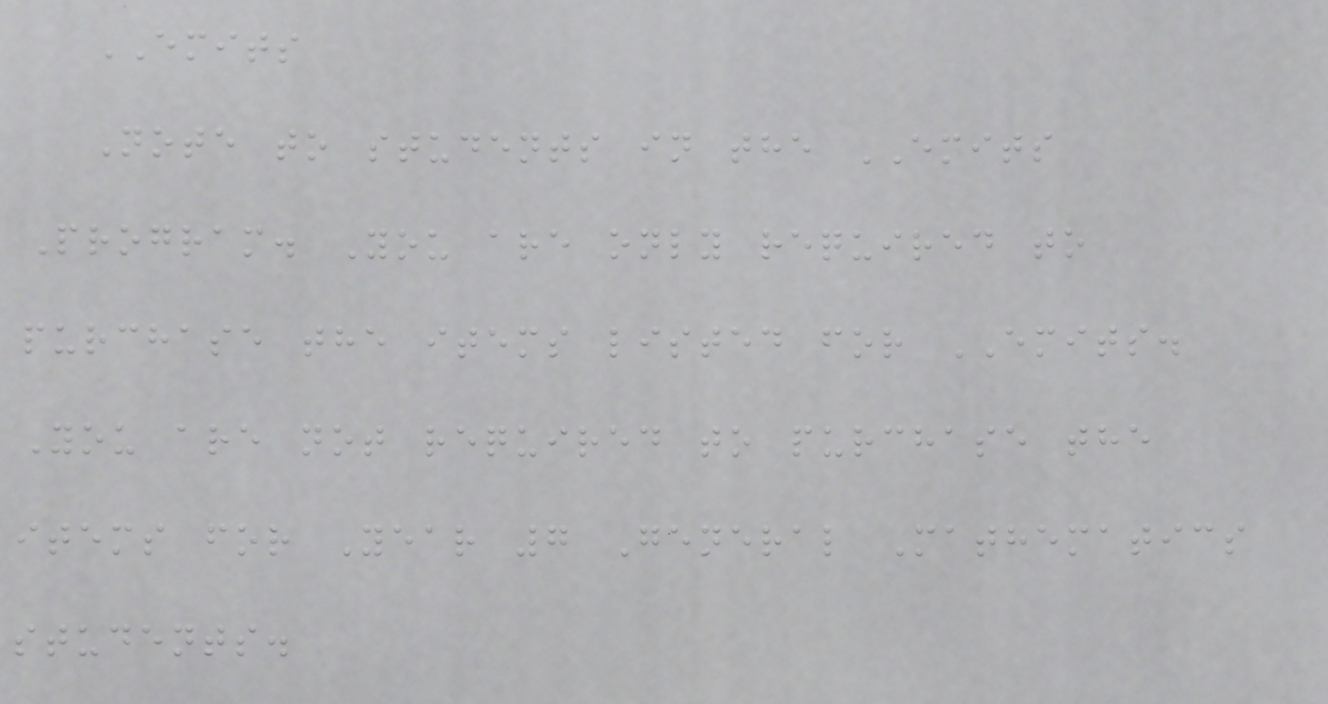EMITS
Note to students in the EMITS
Program. You are only required to
purchase the items listed for EMITS.
You are not required to purchase the
items for Year 7 General Mathematics
students.
